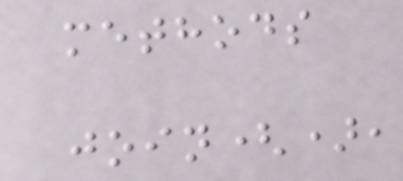methods
join(),
